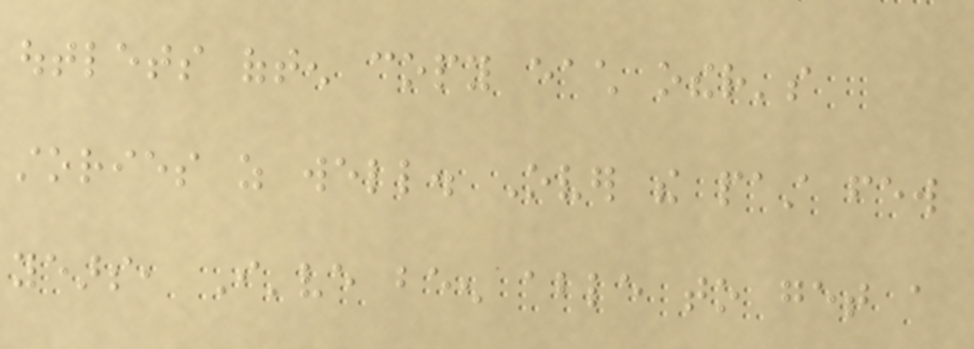outlets often copy each other's
stories as well. Over the past few
years, I've been able to get a
